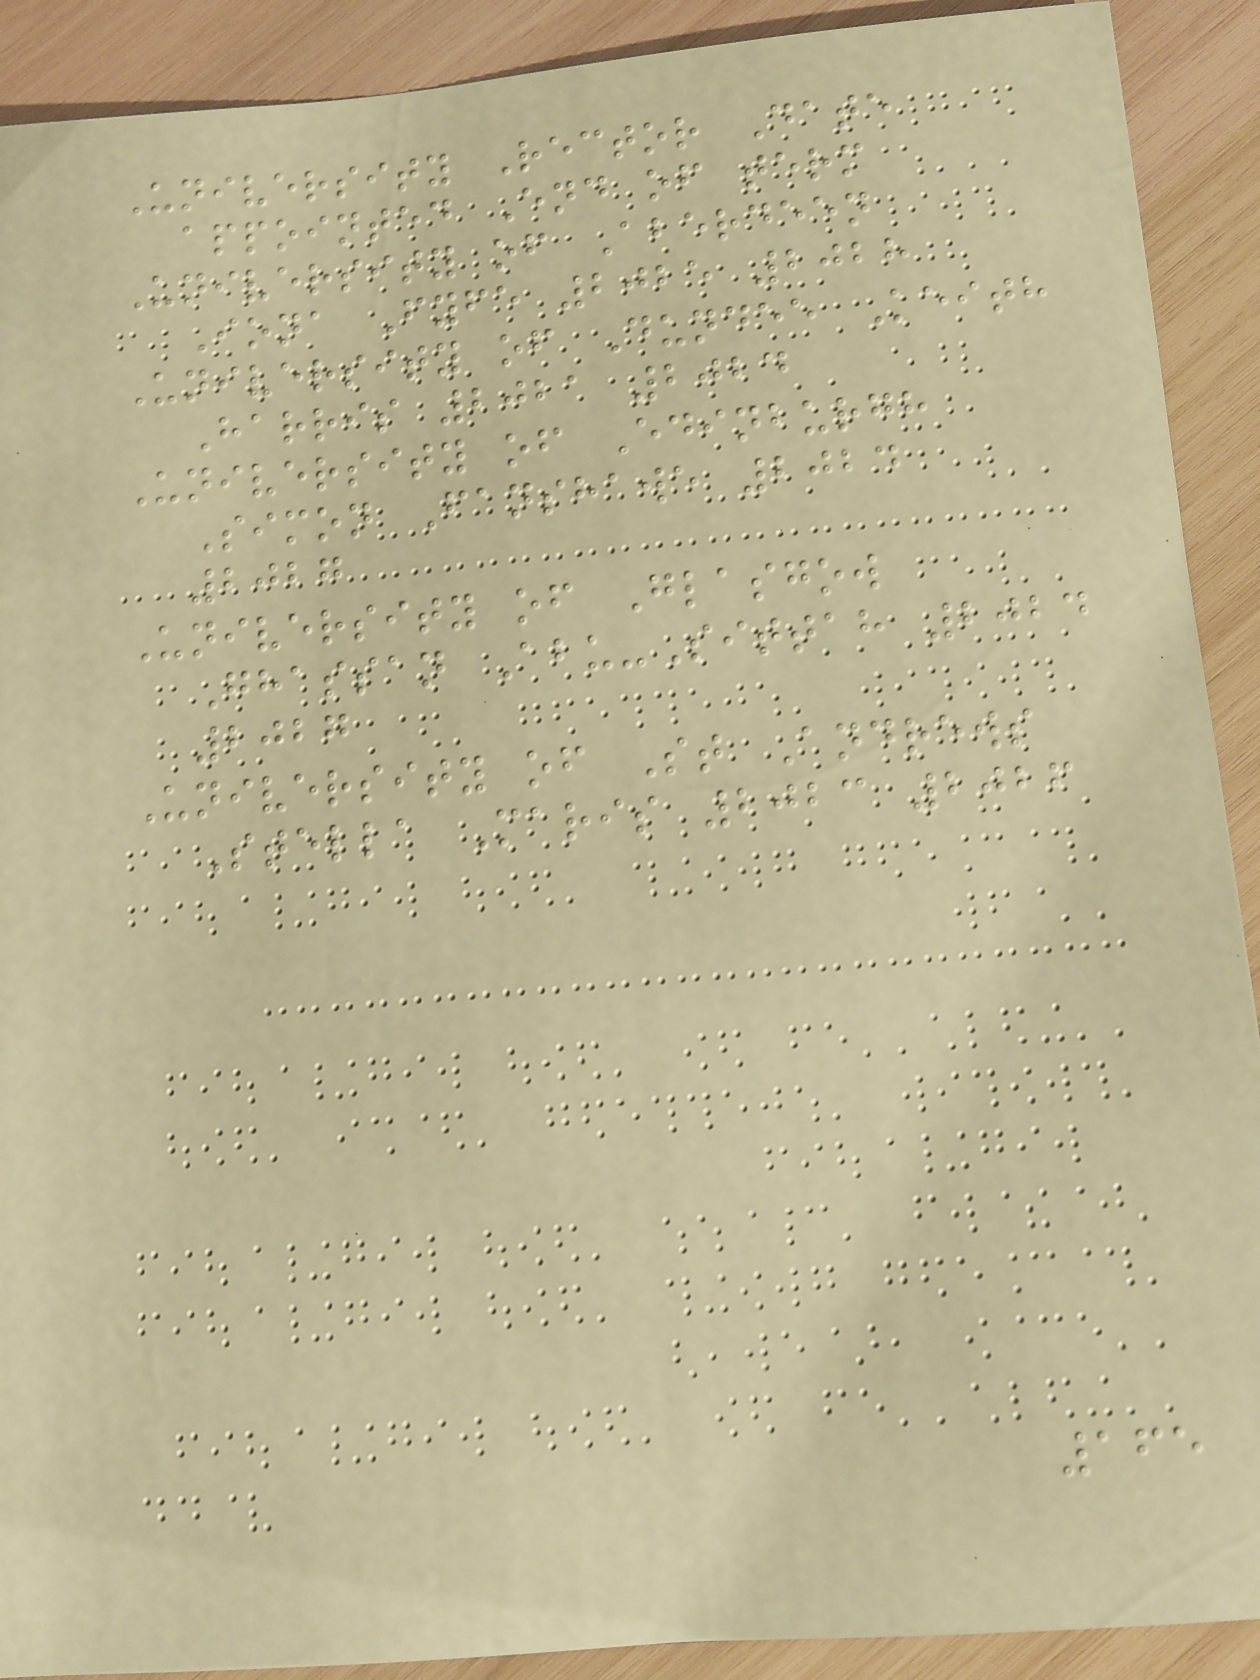University Rector Date
appointed End of term
University of Aberdeen
Iona Fyfe 2025 2028
University of Dundee Keith
Harris 2021 2024
University of Edinburgh
Simon Fanshawe 2024
2027
University of Glasgow
Ghassan Abu-Sittah 2024
2027
University of St Andrews
Stella Maris 2023 2026
165
